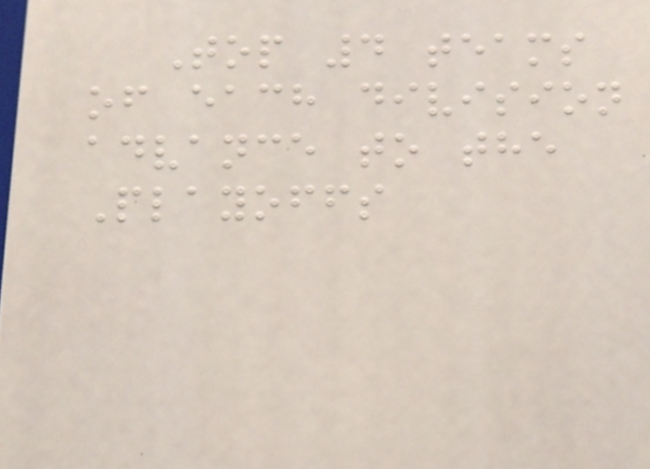Top 4 teams
of each division
advance to the
Playoffs
